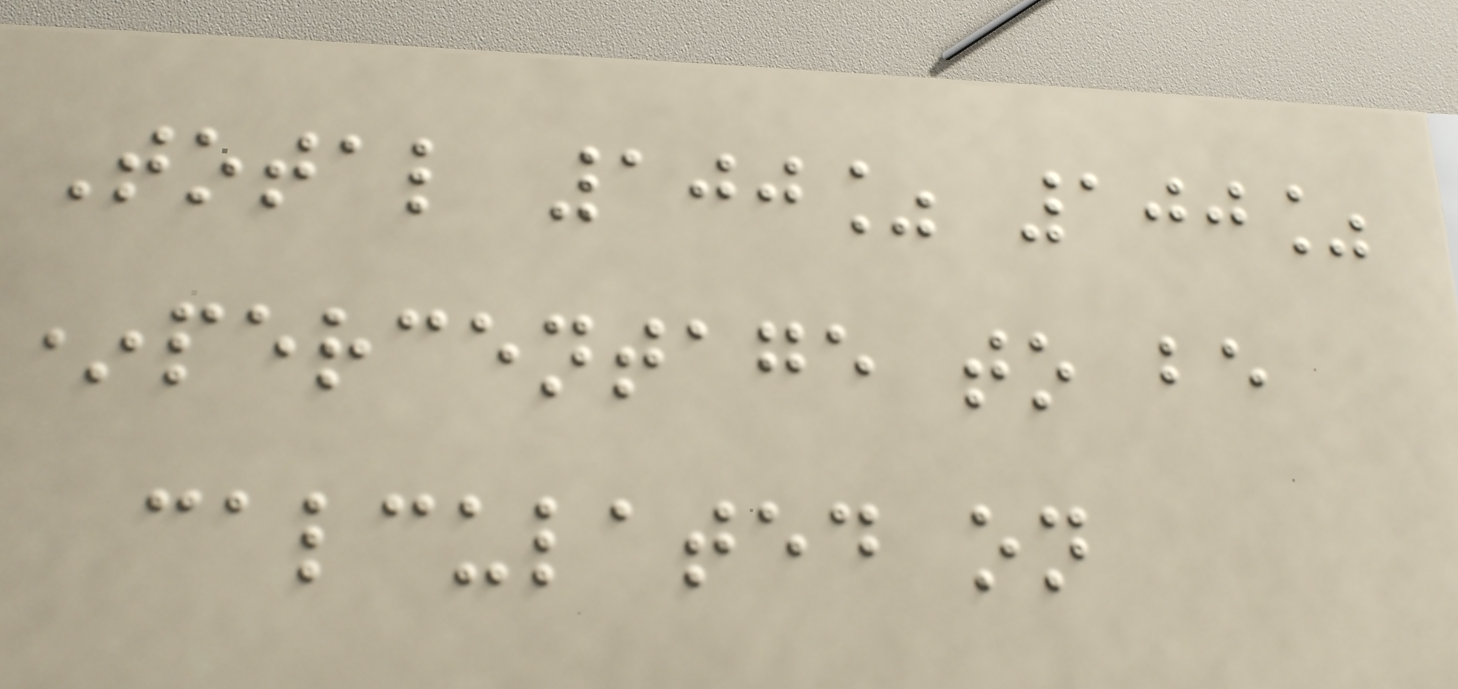Total 100% 100%
*percentage to be
calculated on
